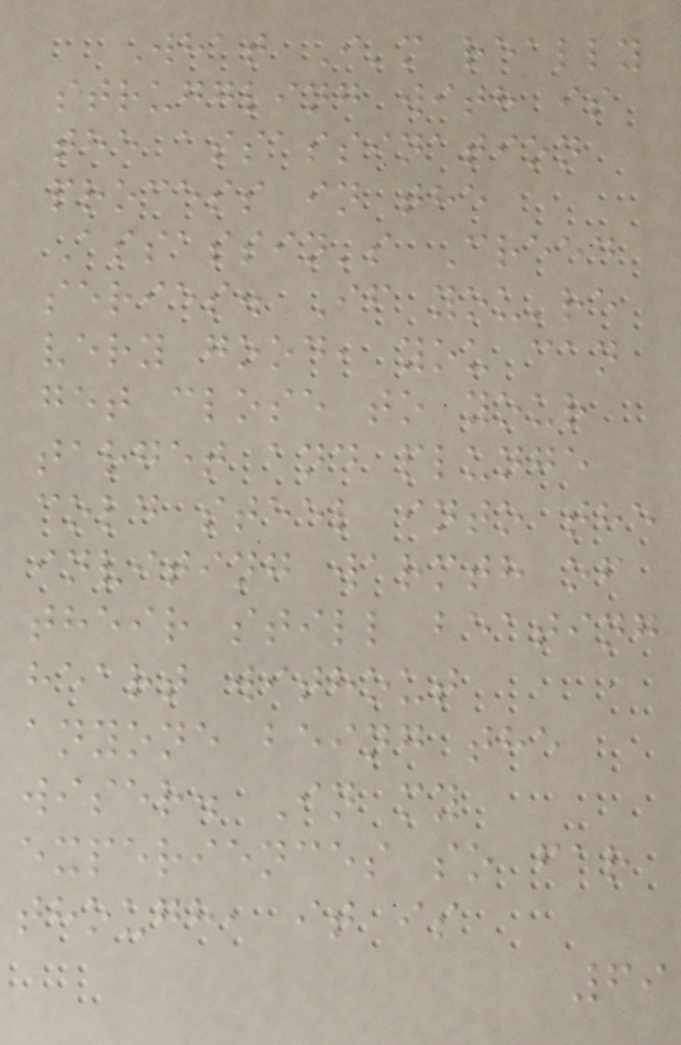What I'm really
struggling with is
the assassination
process in the
Assassin's Creed
series. If you're
very good, you can
get close to your
target and plunge
cold steel into the
inviting warmth of
their still beating
heart without
anyone being the
wiser. In my
experiences so far
though, it is
69
